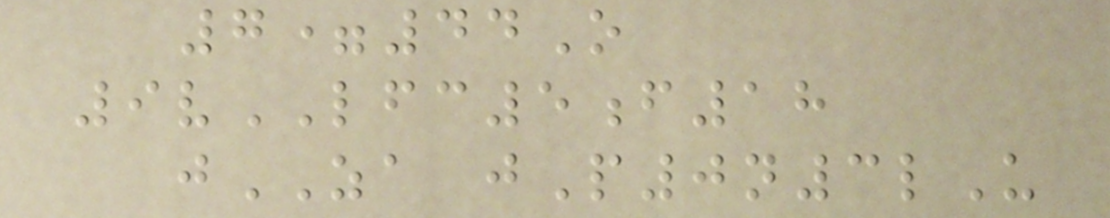7=44O
9vLFC5f18
jZA jP0n3lU
